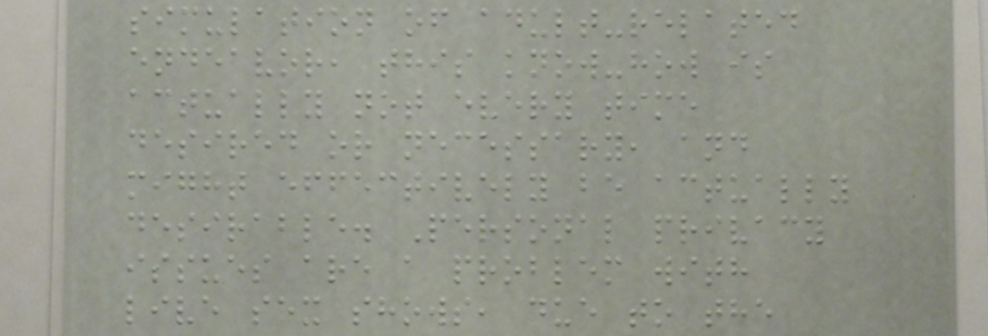simulation of adult-related
endeavor, this know-how is
actually not every time
desired or necessary, and
might effectively be actually
desirable. Personal privacy
issues are a problem with
live sex shows, due to the
